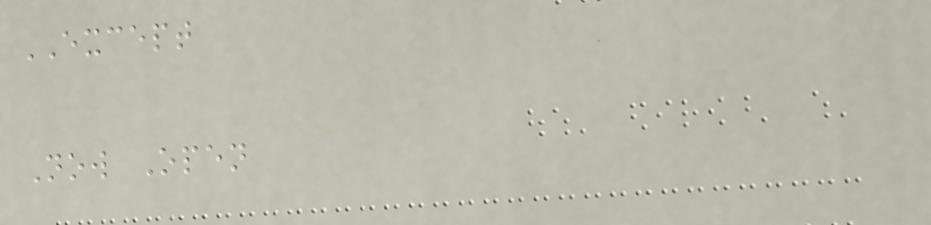EXCEPT
Now Open
